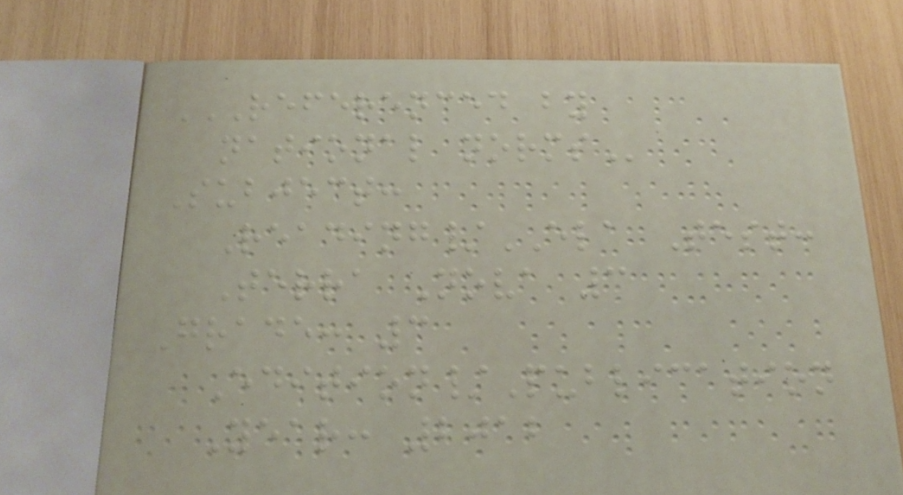REFERENCED BY
NATIONAL NORMS
Subject:
Reading/ELA Test:
Terra Nova 3
Grade: 3
Edition/Publication
Year: 2012
